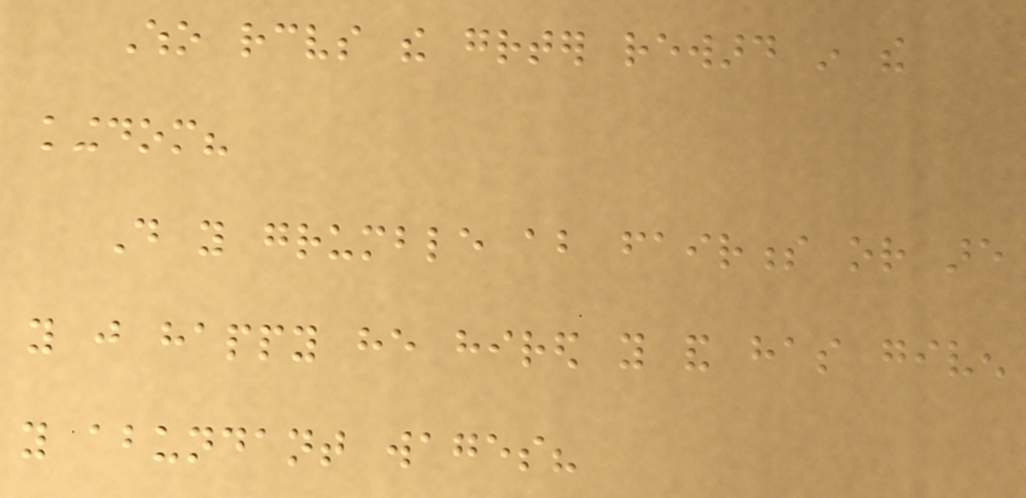Who receives the greater reward in the
kingdom?
Do you grumble about fairness or are
you just happy he hired you and has given
you abundant wages?
